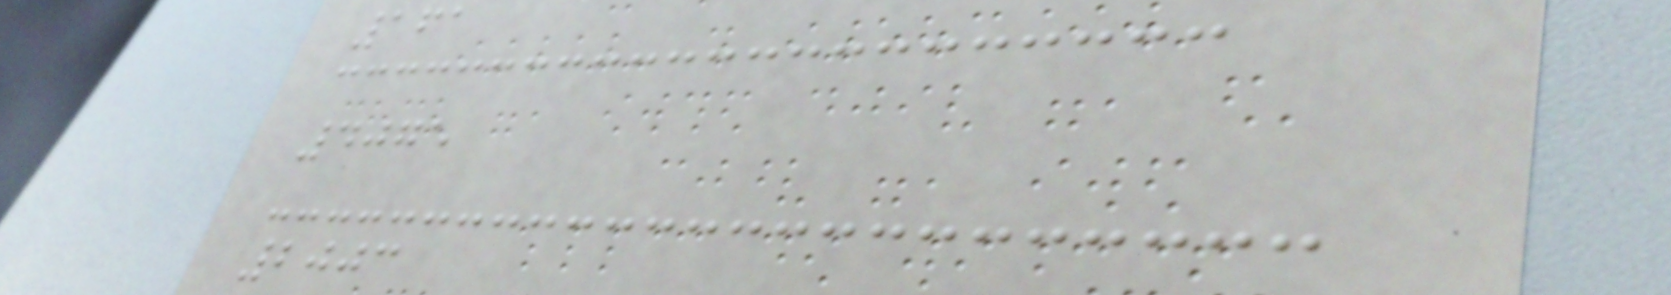161
4075
2003
